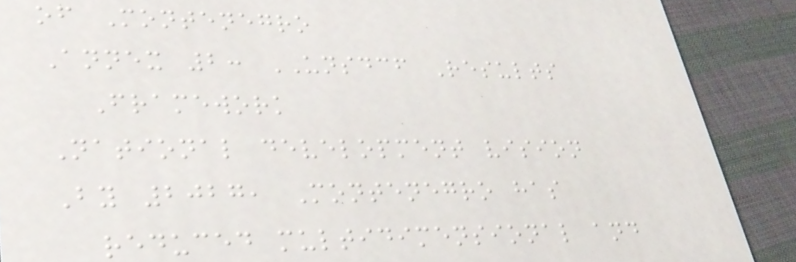of Montenegro
Annex 2: UNSDCF Results
Framework
National development vision
By 2027, Montenegro has
reduced multidimensional and
